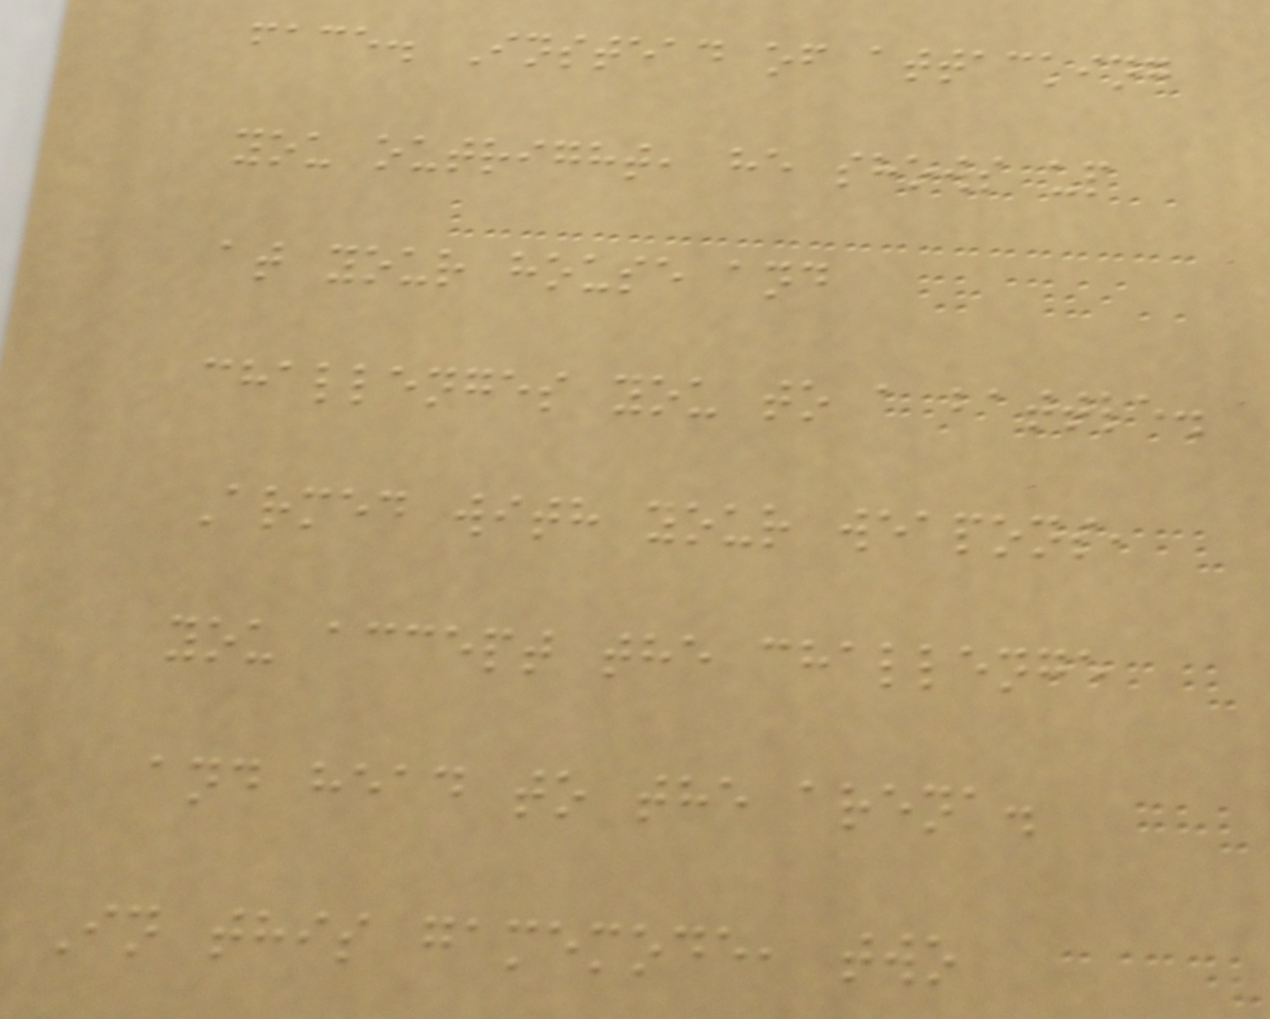face. Instead of attacking
you outright, he shows up
at your house and
challenges you to a battle.
Armed with your weapons,
you accept the challenge
and head to the arena.
In this gamemode, two
